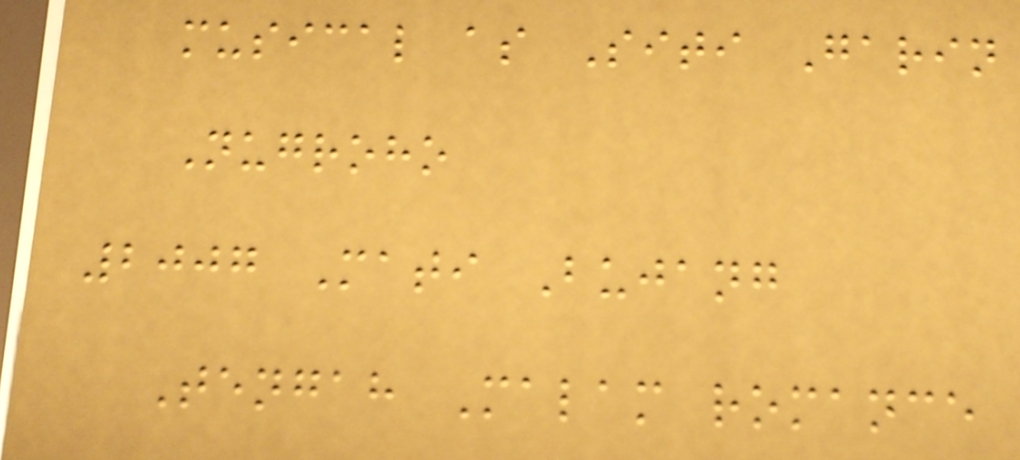musical as Siti Garin
Nugroho
2007 Mati Bujang
Tengah Malam romance
